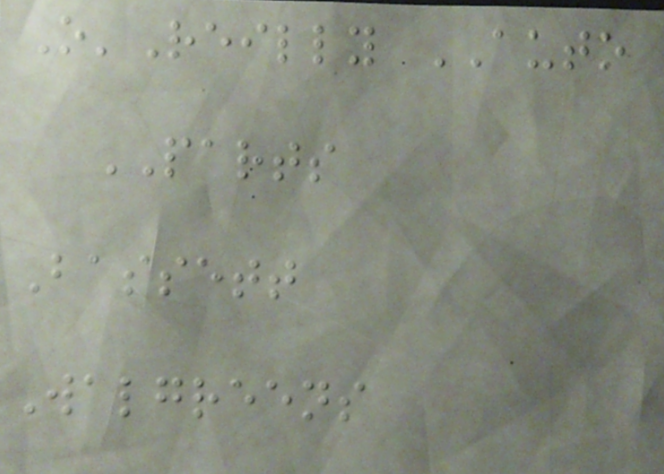O'Reilly AUTO
PARTS
Bassett
Walgreens
